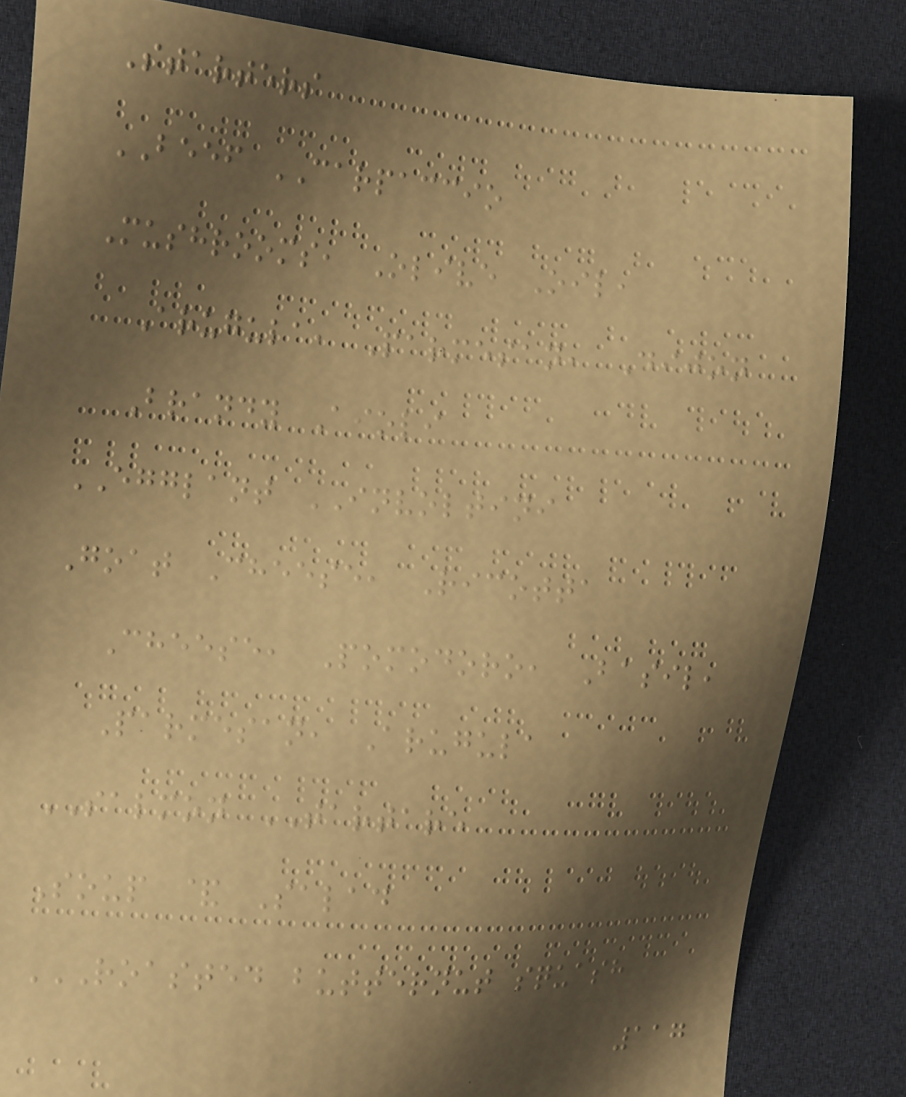Starters
BEEF CARPACCIO
Mushrooms, Olive Oil,
Arugula, Parmesan, Dijon
Brandy Aioli
EGGLANT INVOLTINI
Goat Cheese, Ricotta
Cheese, Pomodoro, Basil,
Parmesan, Arugula
SALMON TARTARE
Soup & Salad
ROASTED BUTTERNUT SQUASH
117
